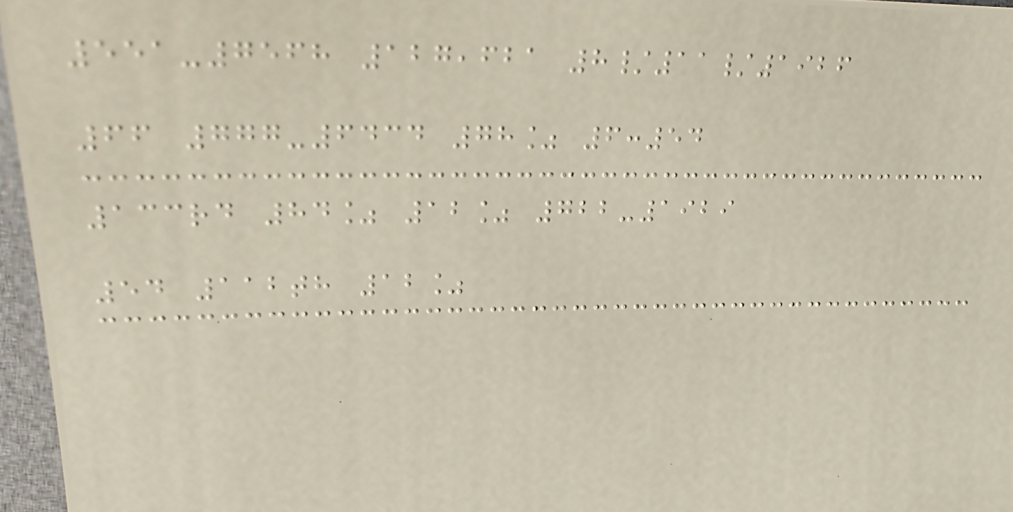551-7568 127,621 8/11/1926
66 777-6434 78% 6:54
133rd 84% 12% 722-1929
54 112th 12%
